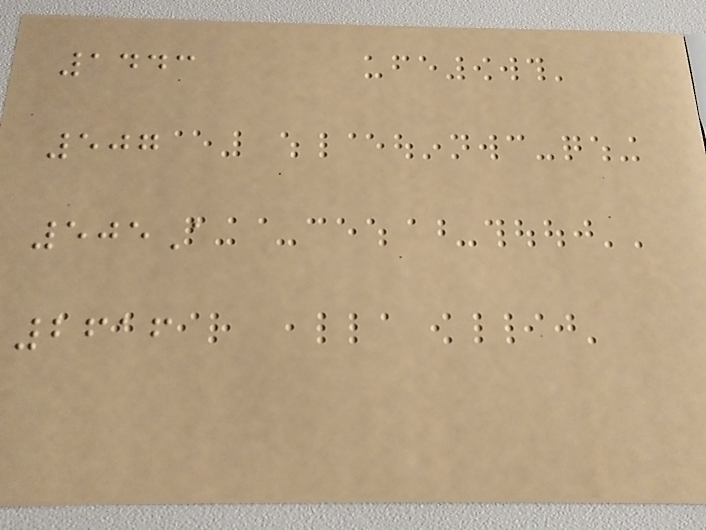1443
507
505A
2616
